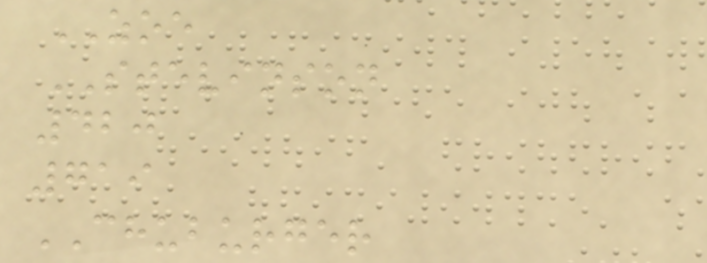ZOE
STEVINSON
420
719
CHUBURGER
